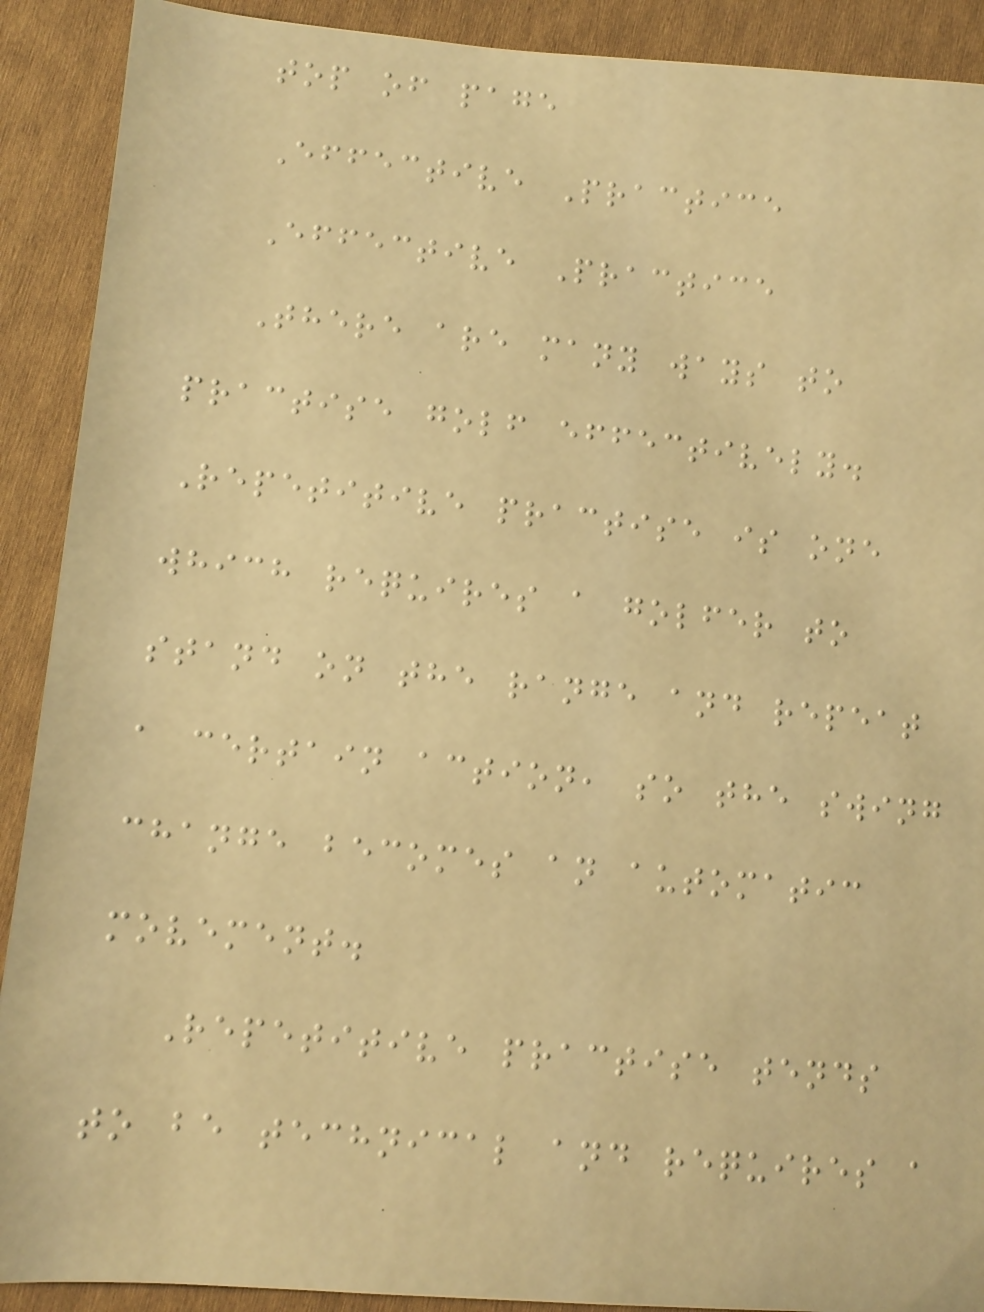top of page
Effective Practice
Effective Practice
There are many ways to
practise golf effectively.
Repetitive practise is one
which requires a golfer to
stand on the range and repeat
a certain action, so the swing
change becomes an automatic
movement.
Repetitive practise tends
to be technical and requires a
